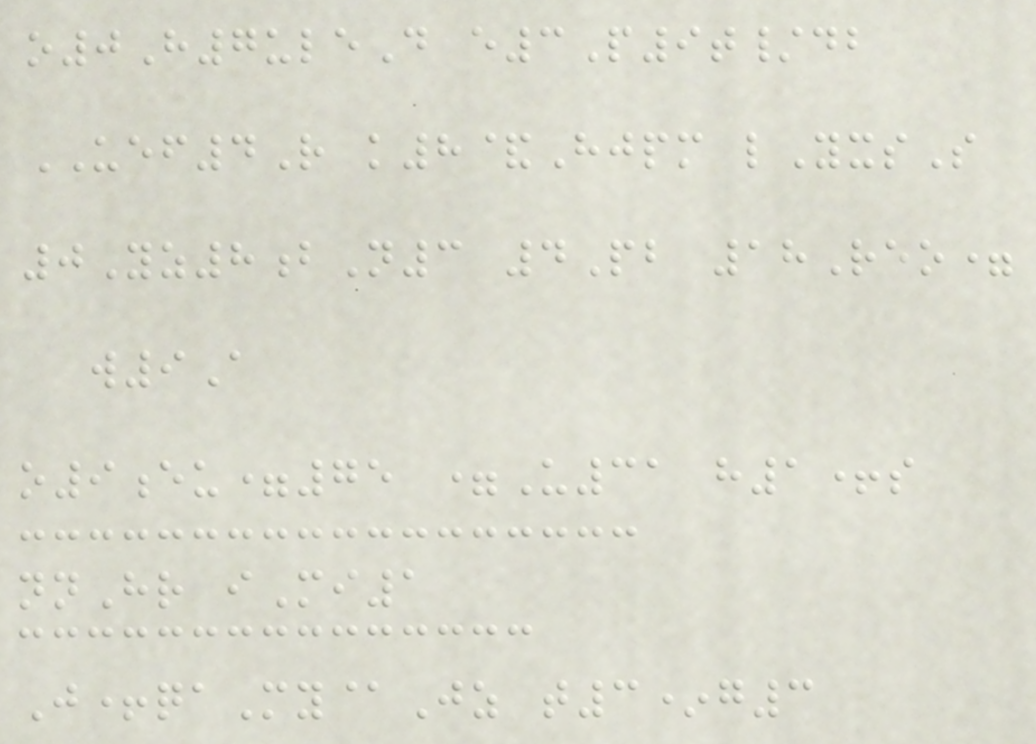o0H7uleD e3P9t/db
UEF4R k8&Hjpm lYxsS
0Yz8bN3 4Pb 18Reo=
w9A
o9eu=75 =U31 h1+s
nnHr iMi1
J+qaMy@Jz t3*g3
